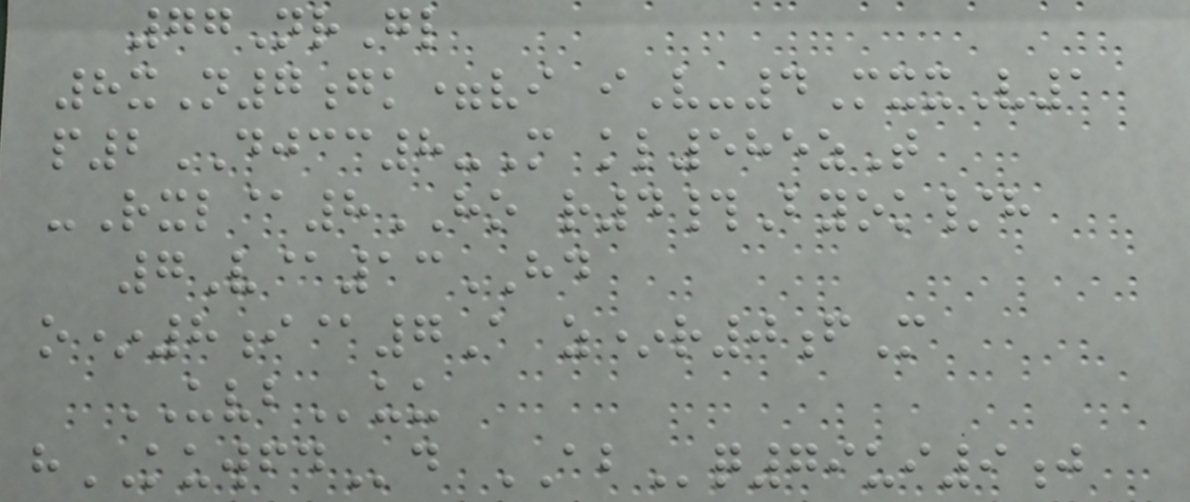77NrGl
8xN7gk=vi iV-4MxxV1
p2DJCC8-M kl585zT
-Rxl@8HO r4#Byok/h
7V@13HD
o*8i@7A z*r0fM
UVBuu
hKUWFDd ABq79ui9j
